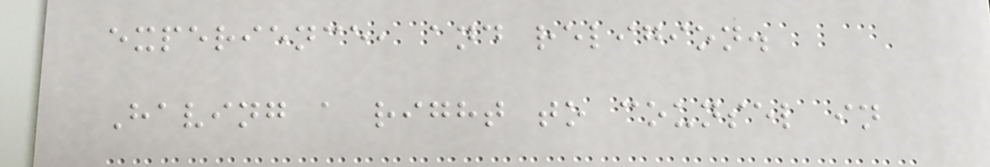experience, and religion.
Having a right to counsel in
